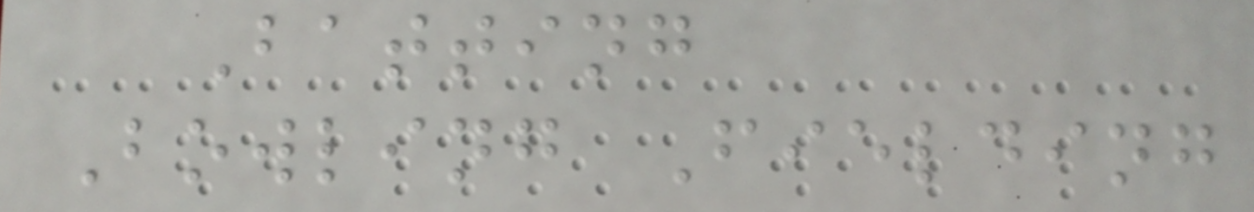Batting
Bowling Fielding
